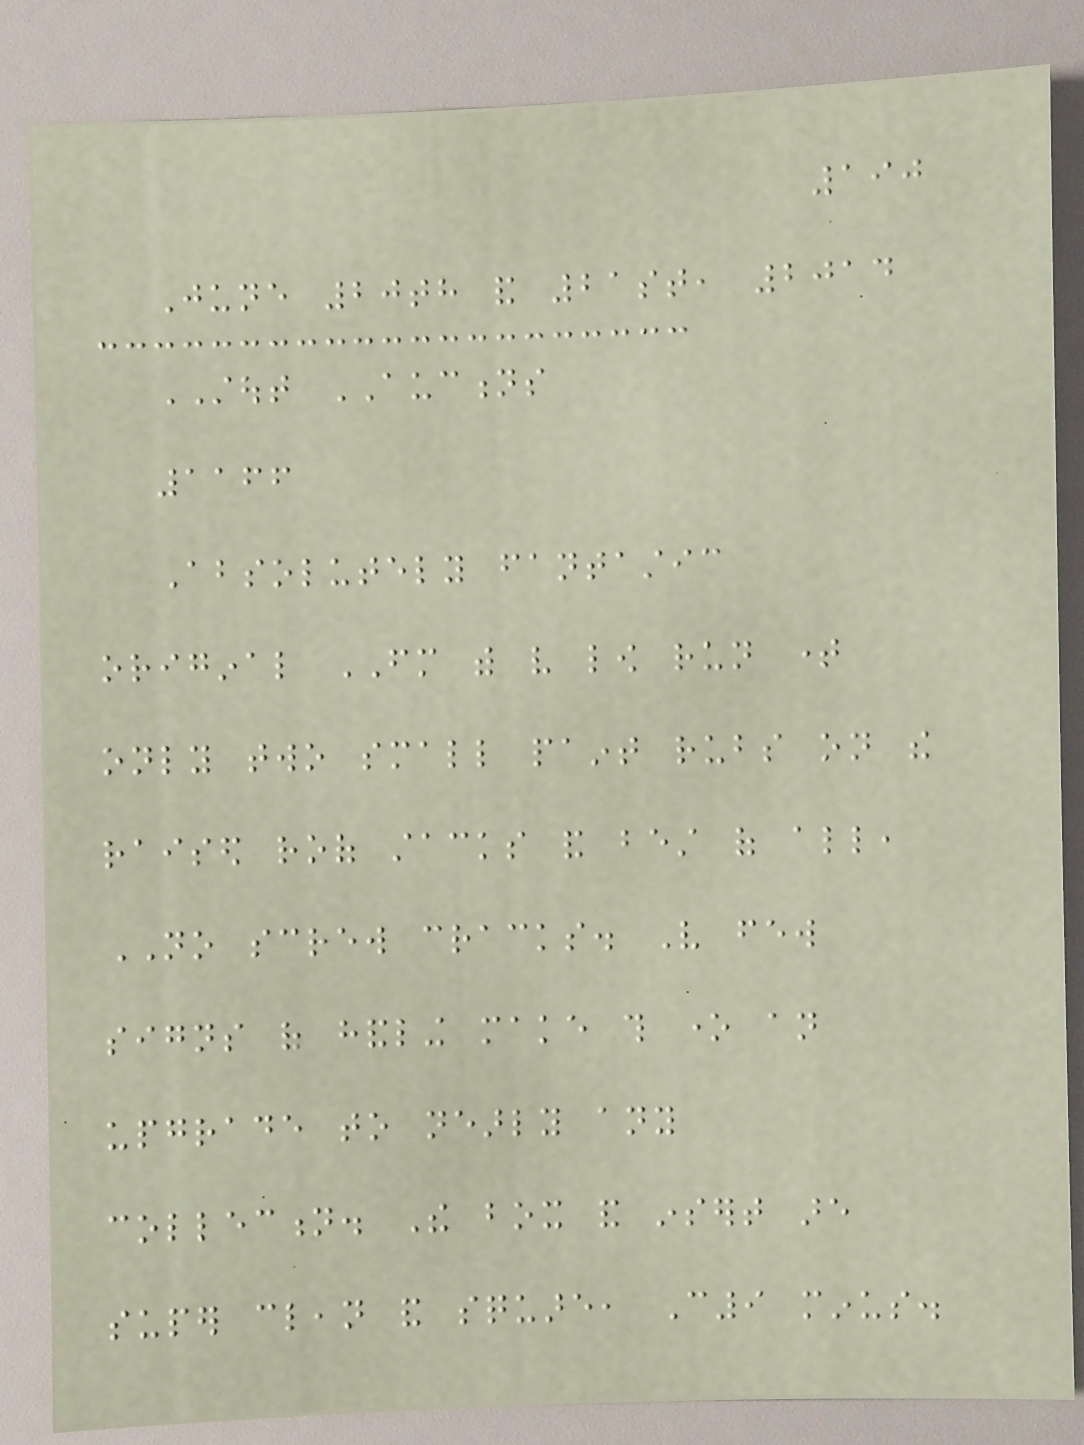190
June 20th and 21st, 2014
STOUT AUCTIONS
1166
Absolutely fantastic
original FM with very low run time
only two small paint rubs on the
raised roof stacks and best of all,
NO screw cracks. Very few
signs of handling make this one an
upgrade to nearly any
collection. The box and insert are
super clean and square, C9 minus.
